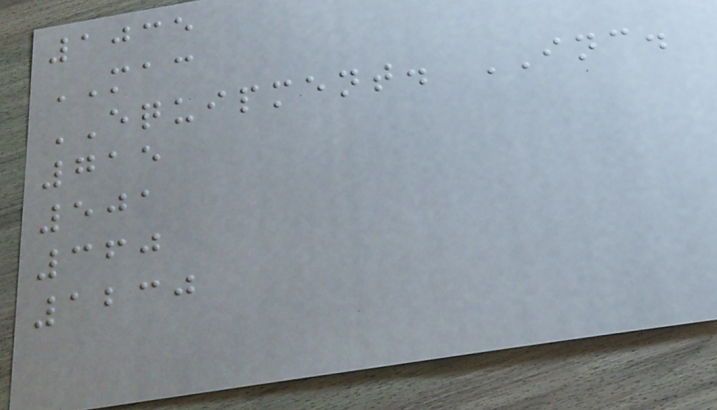1035
MAC
EQUIPMENT. INC.
715
501
360
1230
